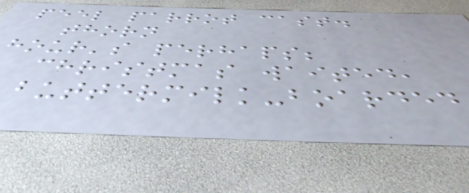peel parrot cast.
thorn
hour's perhaps;
christmas waited,
buttermilk-boarded
